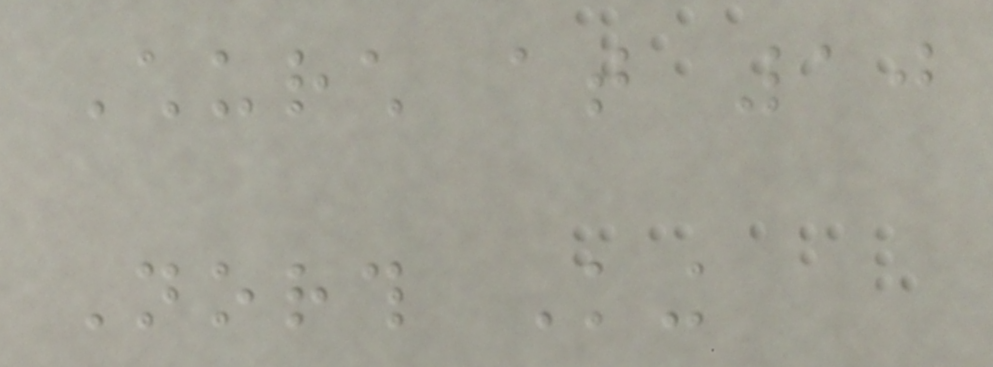Church at 10
North King
